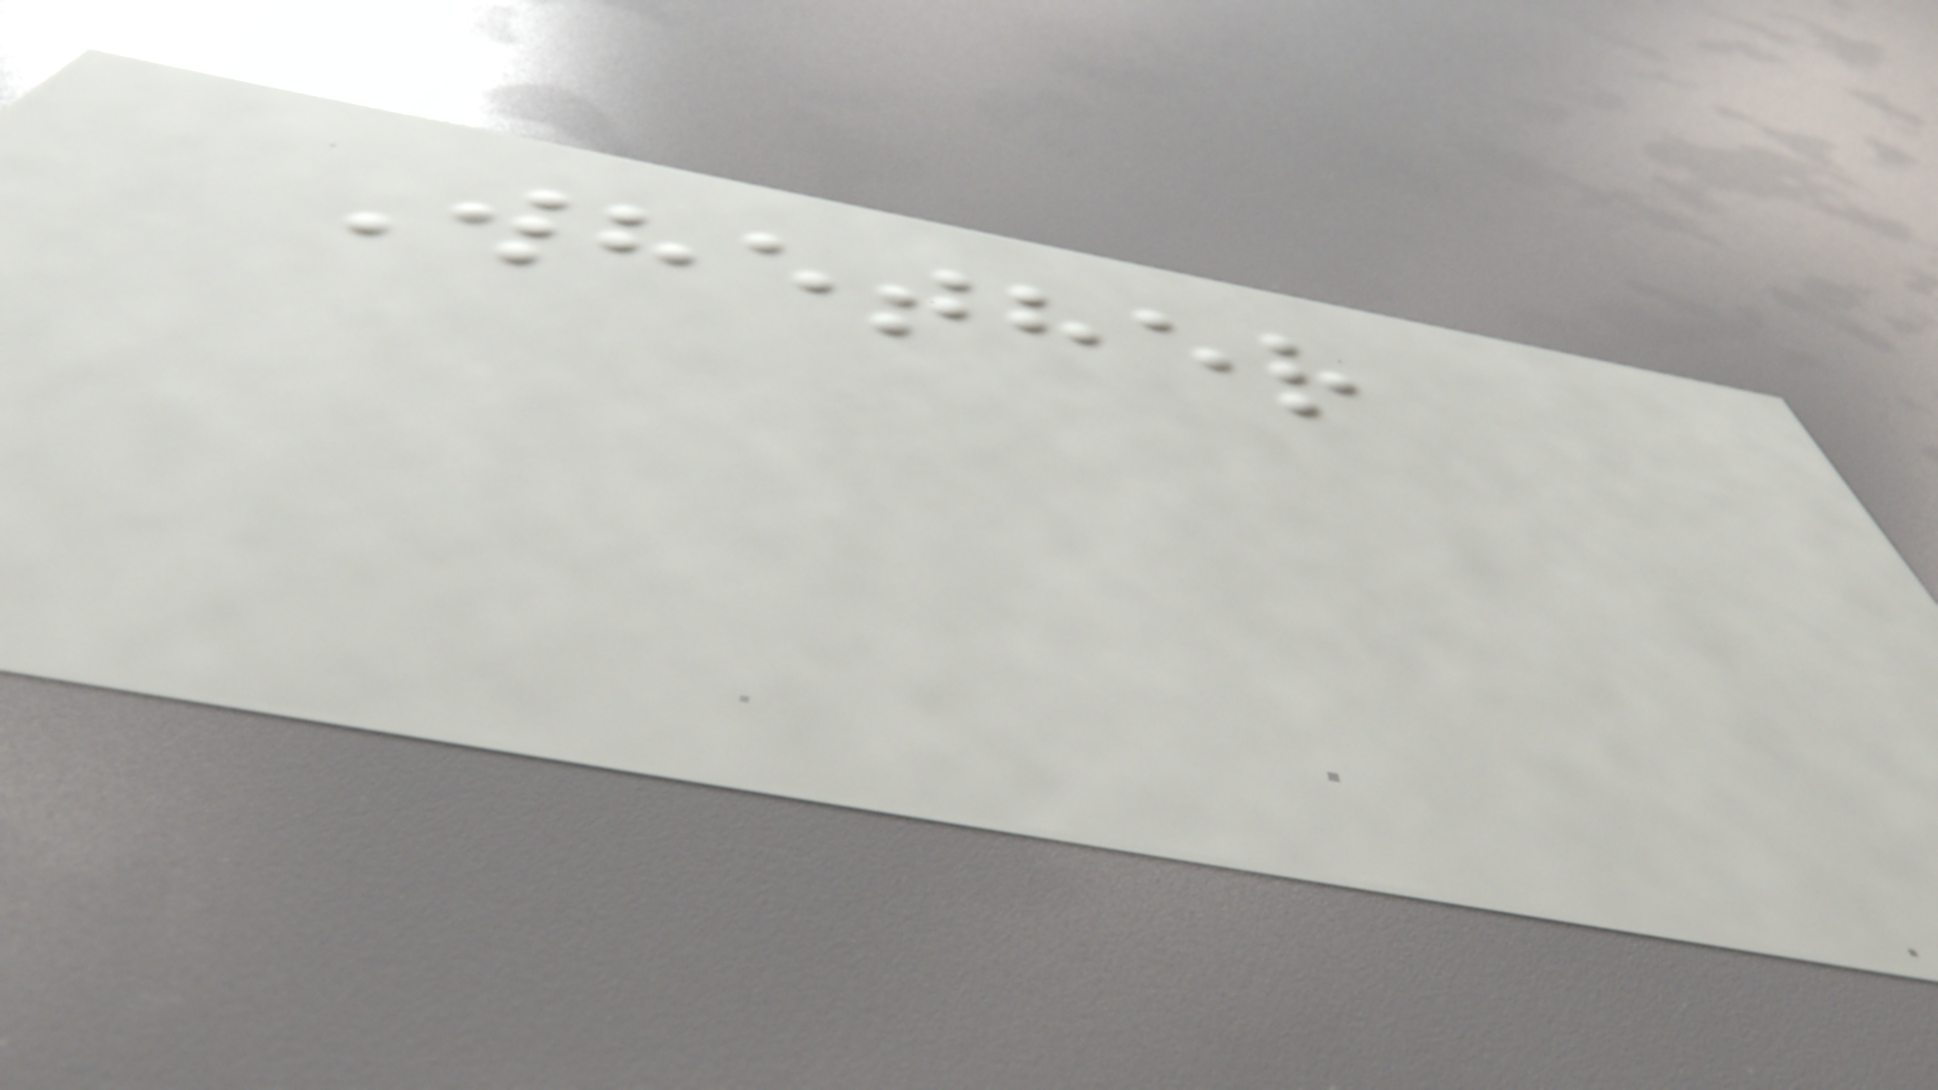Whether
